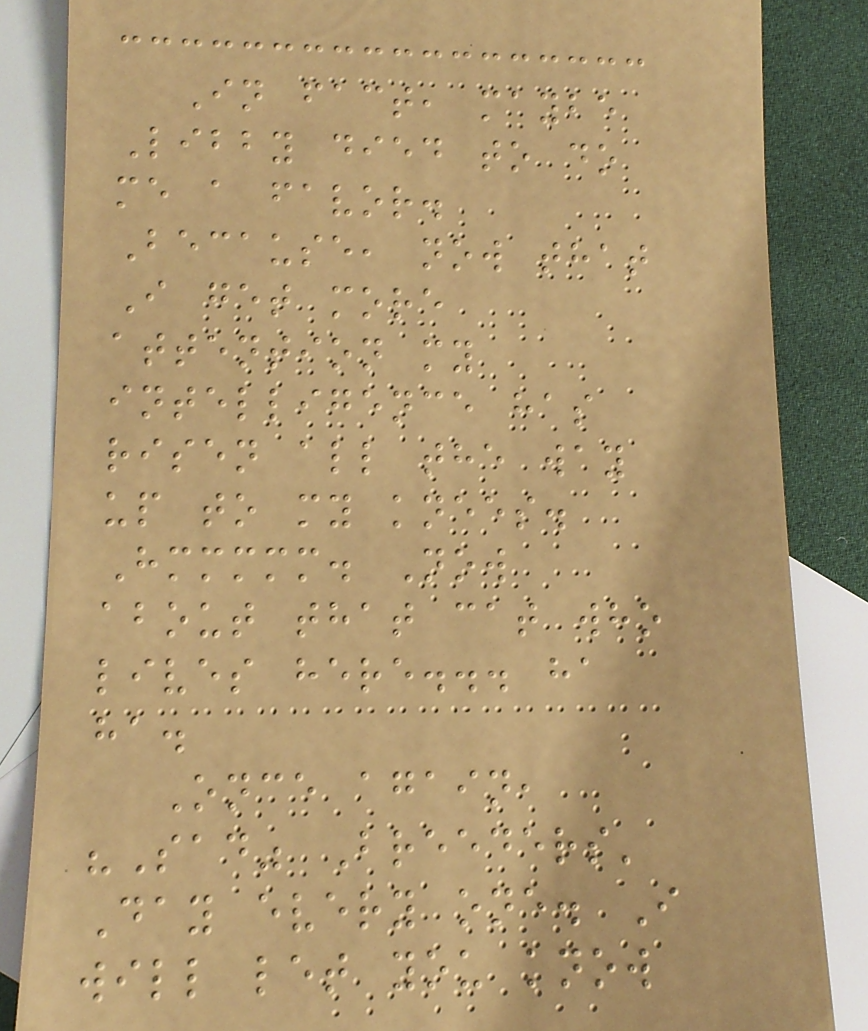In fact, maybe
Libby died to do
me a favor.
Because, now that
I get more
attention my
intelligence has
risen all the way
up to my knees.
Hmmmmm. Now
about that cat who
lives here... ha
ha.
Once again,
"Sad" Breeders'
Day every one. I
will let you know
